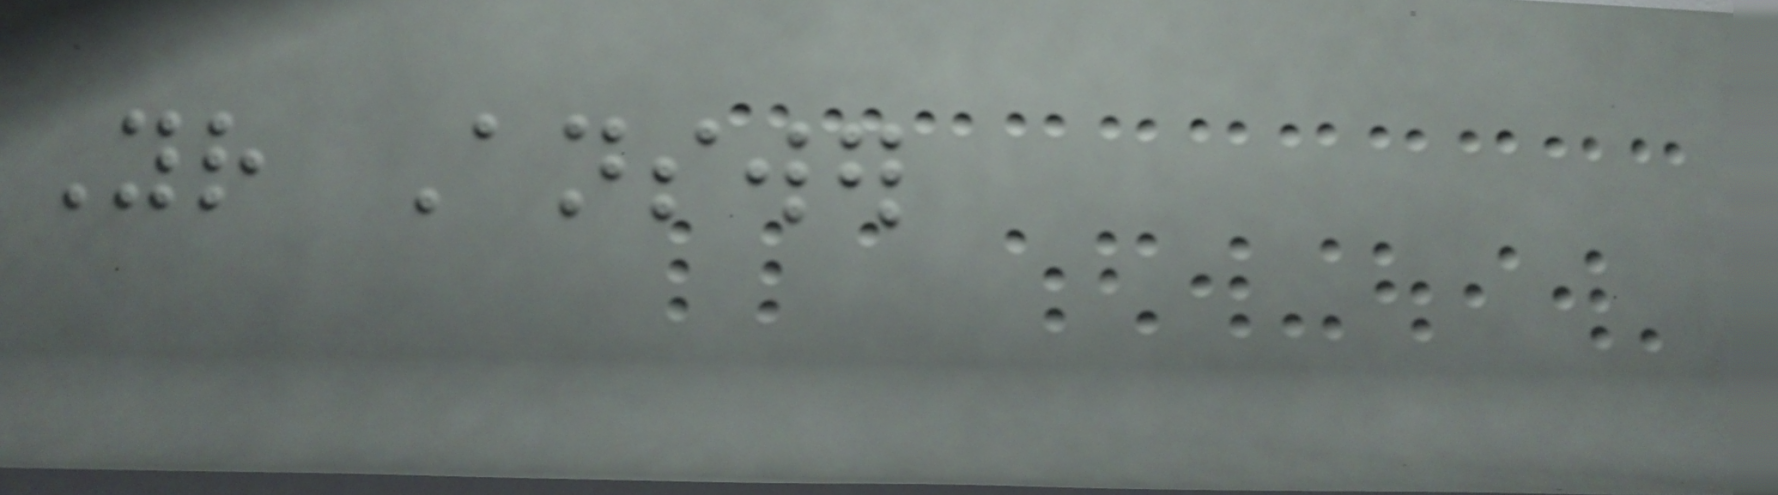Your Answer
